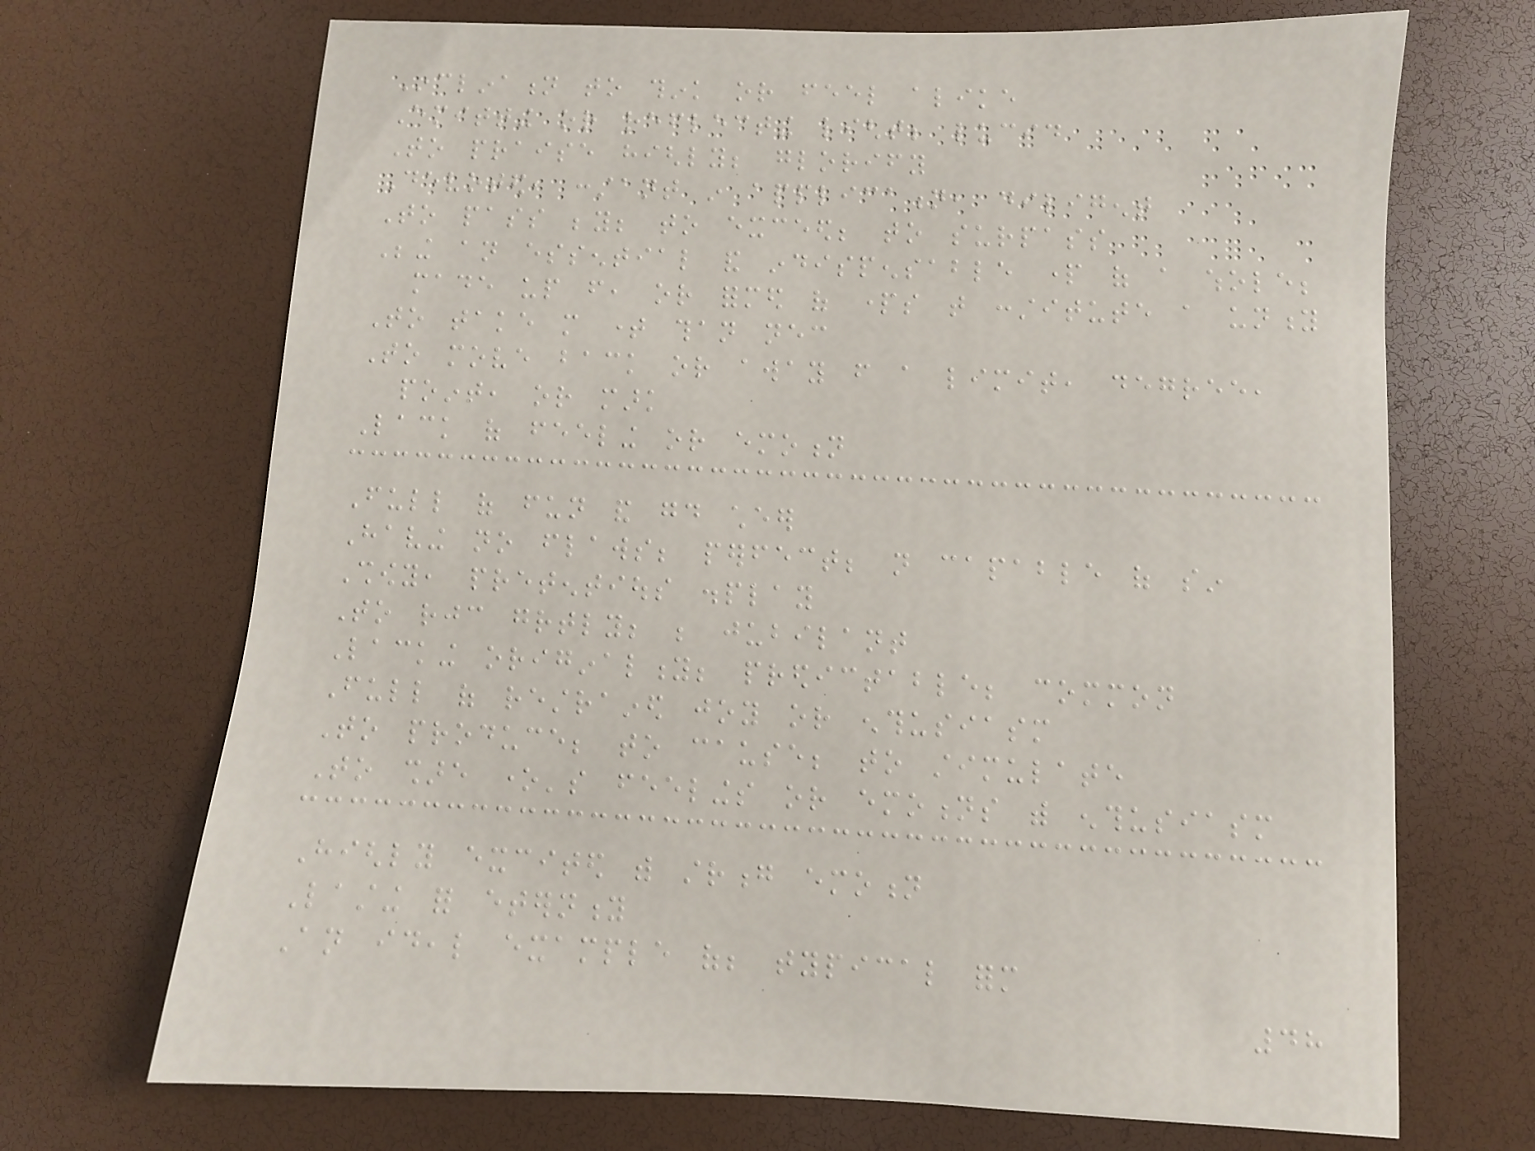Inclination to think or feel alike
Emitting or reflecting light; lucid
To praise highly; glorify
Devoted, constant in application, diligent
To pass beyond; to exceed; to surpass
Being an essential and indispensable part of a whole;
made up from, or formed of parts that constitute a unity
To take more time than necessary
To move back or away from a limit, degree,
point, or mark
Lack of feeling or emotion
Full of fun and good cheer
Having no flaws; perfect; not capable of sin
Showy, pretentious display
To rejoice greatly; be jubilant
Lacking originality; predictable; common
Full of restrained joy or enthusiasm
To produce; to cause; to stimulate
To share one's feelings or emotions with enthusiasm
Highly excited with strong emotion
Lasting for eternity
An ideal example of; typical form
48
